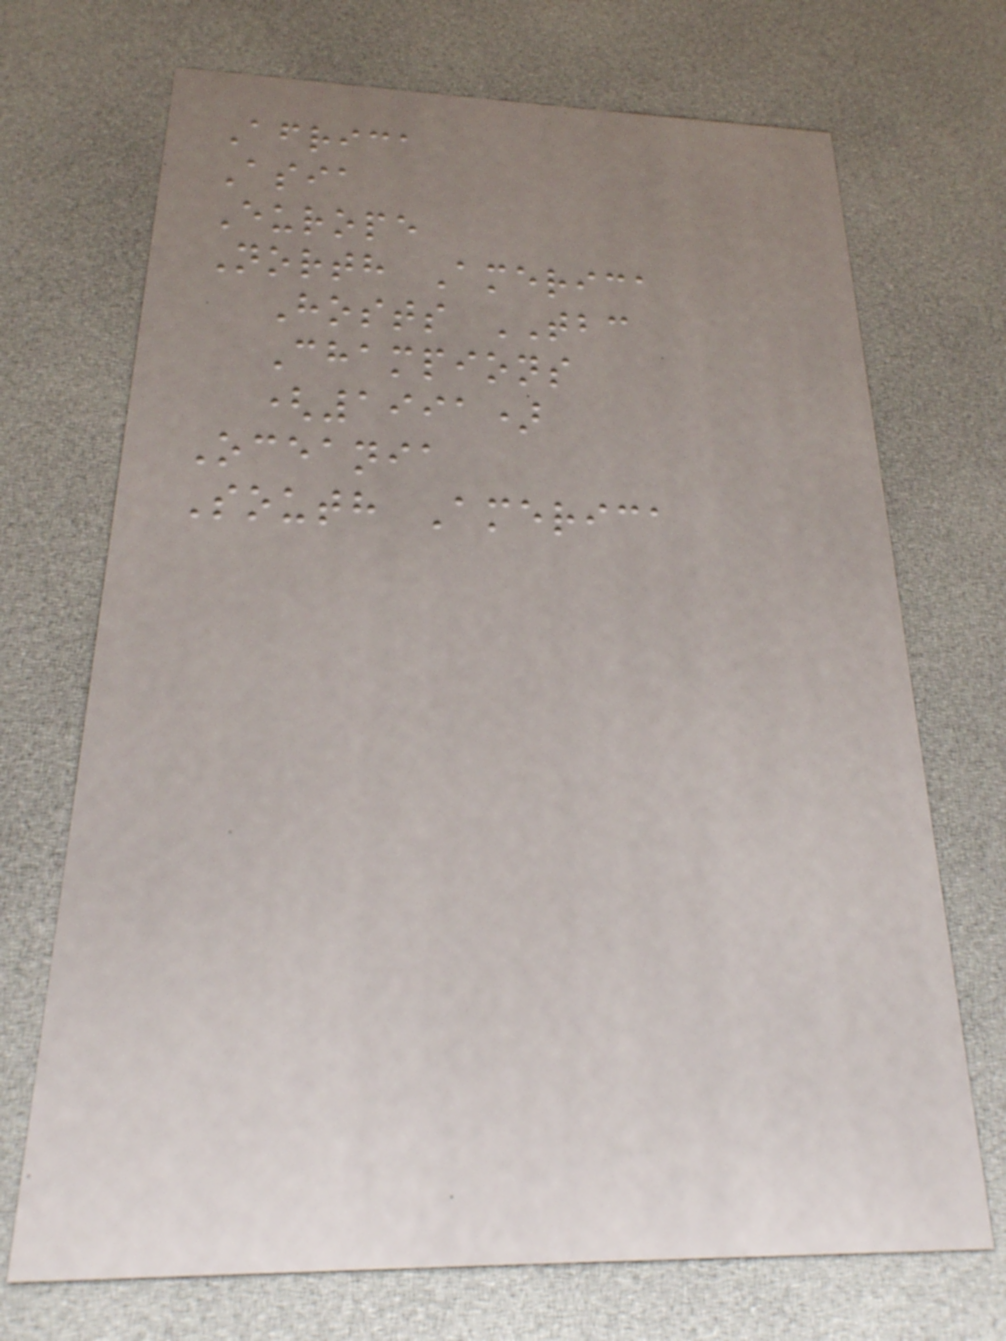Africa
Asia
Europe
North America
Hosts TBC
Champions
(1991)
Oceania
South America
